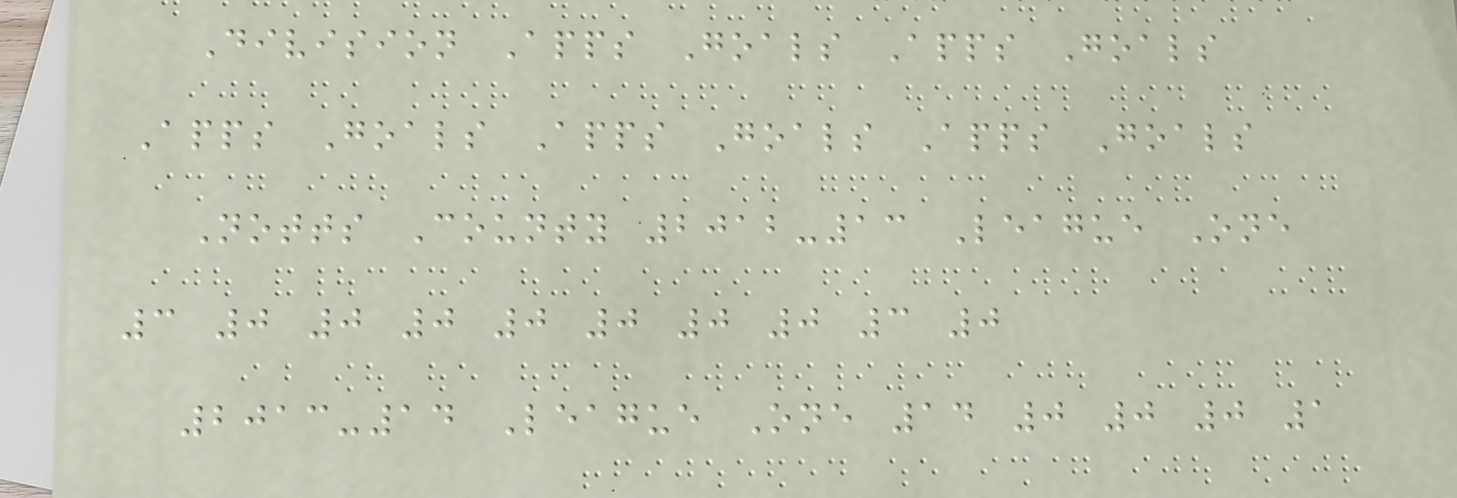Division Apps Goals Apps Goals
Apps Goals Apps Goals Apps Goals
Notts County 2012-13 League One
3 0 0 0 0 0 0 0 3 0
2013-14 League One 14 0 0 0 1
